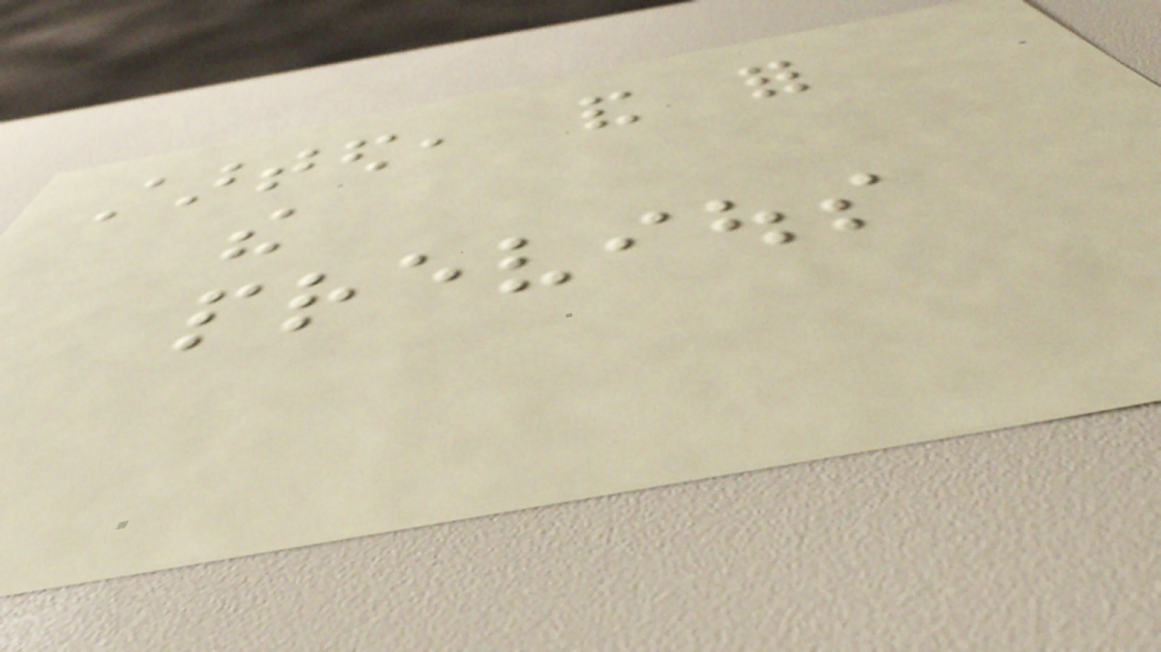started, and for
the
previous
